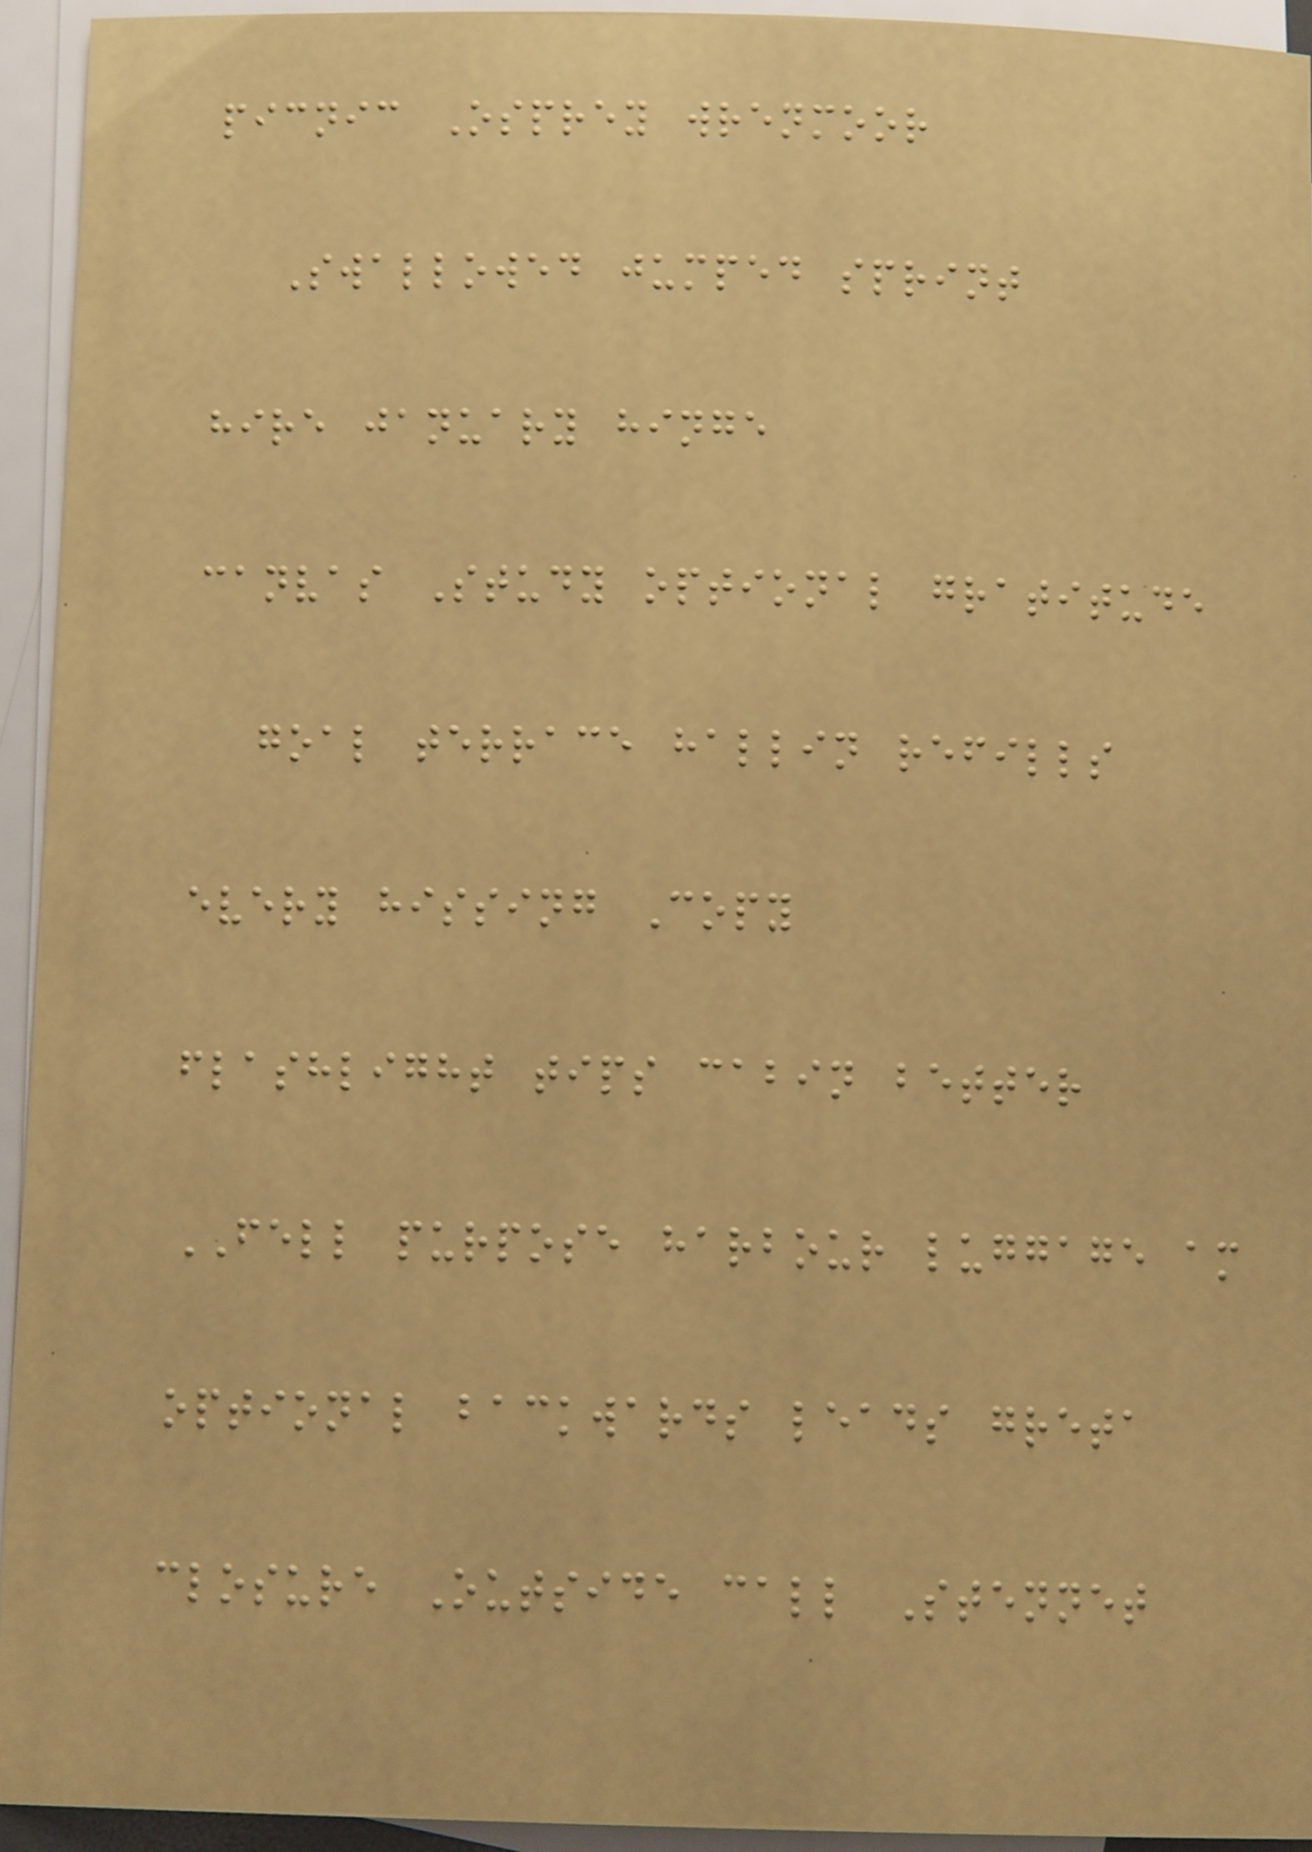picnic Osprey wrenmoor
Swallowed jumped sprint
hire january hinge
canvas Study optional gratitude
goal terrace hallin refills
every hissing Copy
flashlight tips cabin better
FELL purpose harbour luggage am
optional backwards leads greta
closure Outside call Stennet
